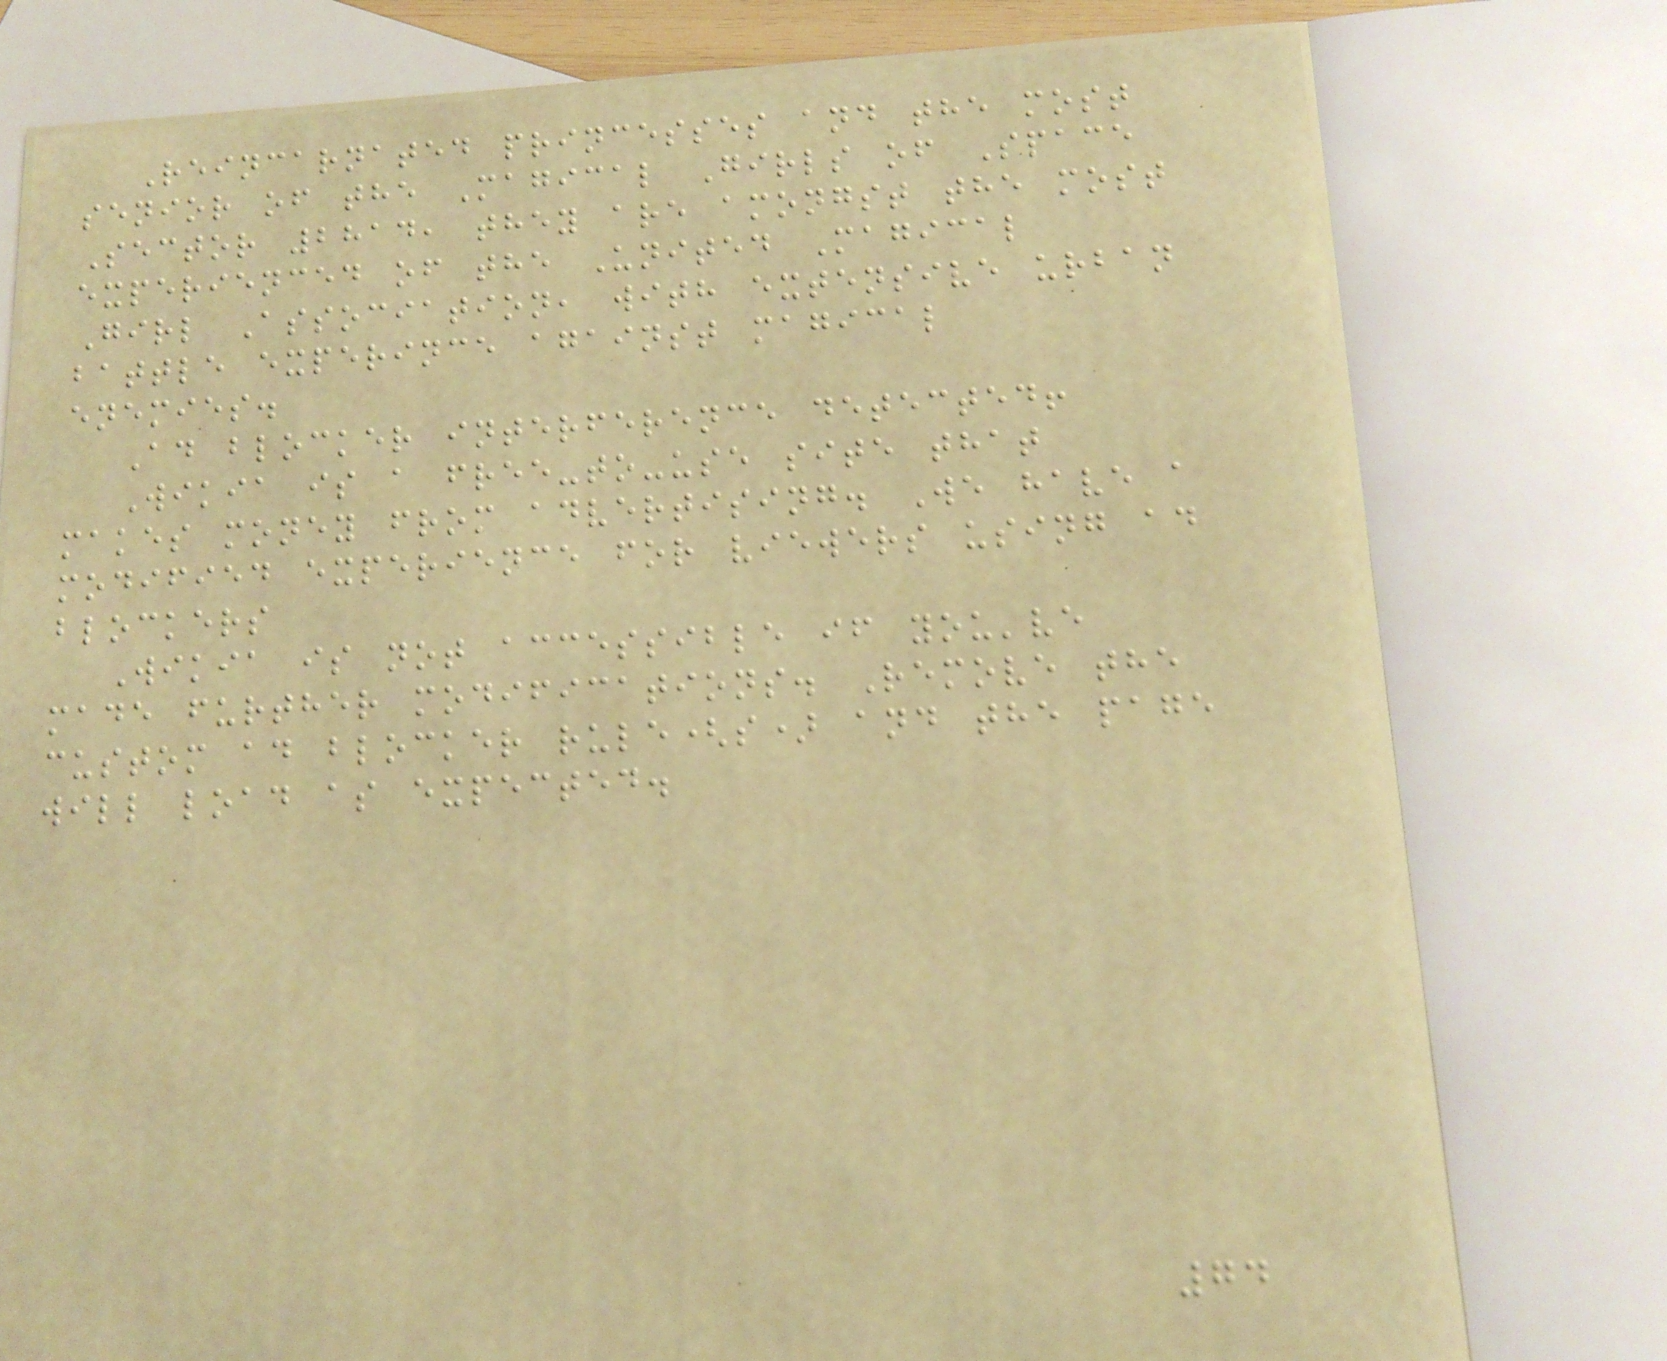Reincarnated princesses and the most
senior of the Magical Girls of Space
Sector 2814, they are amongst the most
experienced of the United Magical
Girl Association, with extensive urban
battle experince against magical
enemies.
Ad blocker interference detected!
Wikia is a free-to-use site that
makes money from advertising. We have a
modified experience for viewers using ad
blockers
Wikia is not accessible if you've
made further modifications. Remove the
custom ad blocker rule(s) and the page
will load as expected.
74
